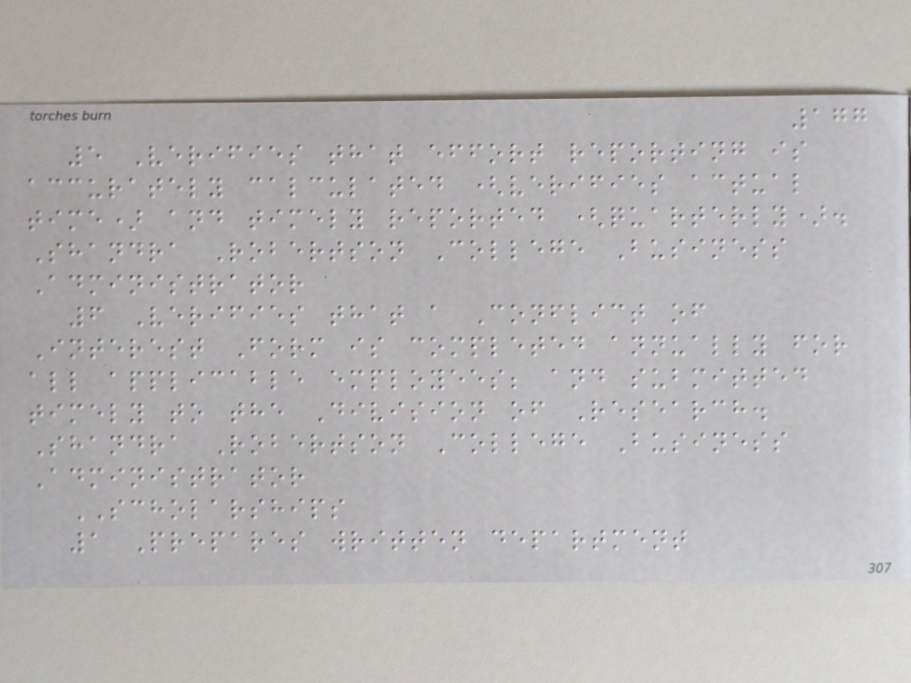177
5 Verifies that effort reporting is
accurately calculated (verifies actual
time) and timely reported (quarterly).
Shandra Robertson College Business
Administrator
6 Verifies that a Conflict of
Interest Form is completed annually for
all applicable employees; and submitted
timely to the Division of Research.
Shandra Robertson College Business
Administrator
SCHOLARSHIPS
1 Prepares written department
